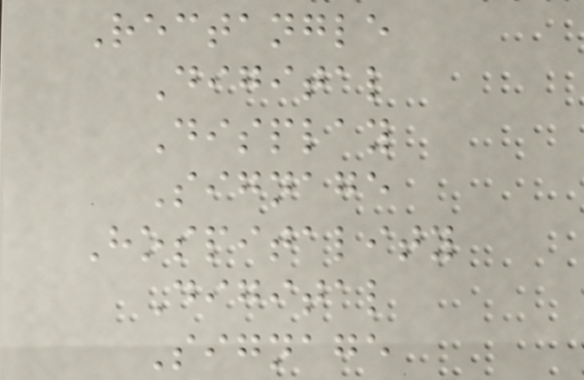Rectangle
Digital
Display
Signage
Hospitality
Digital
Signage
